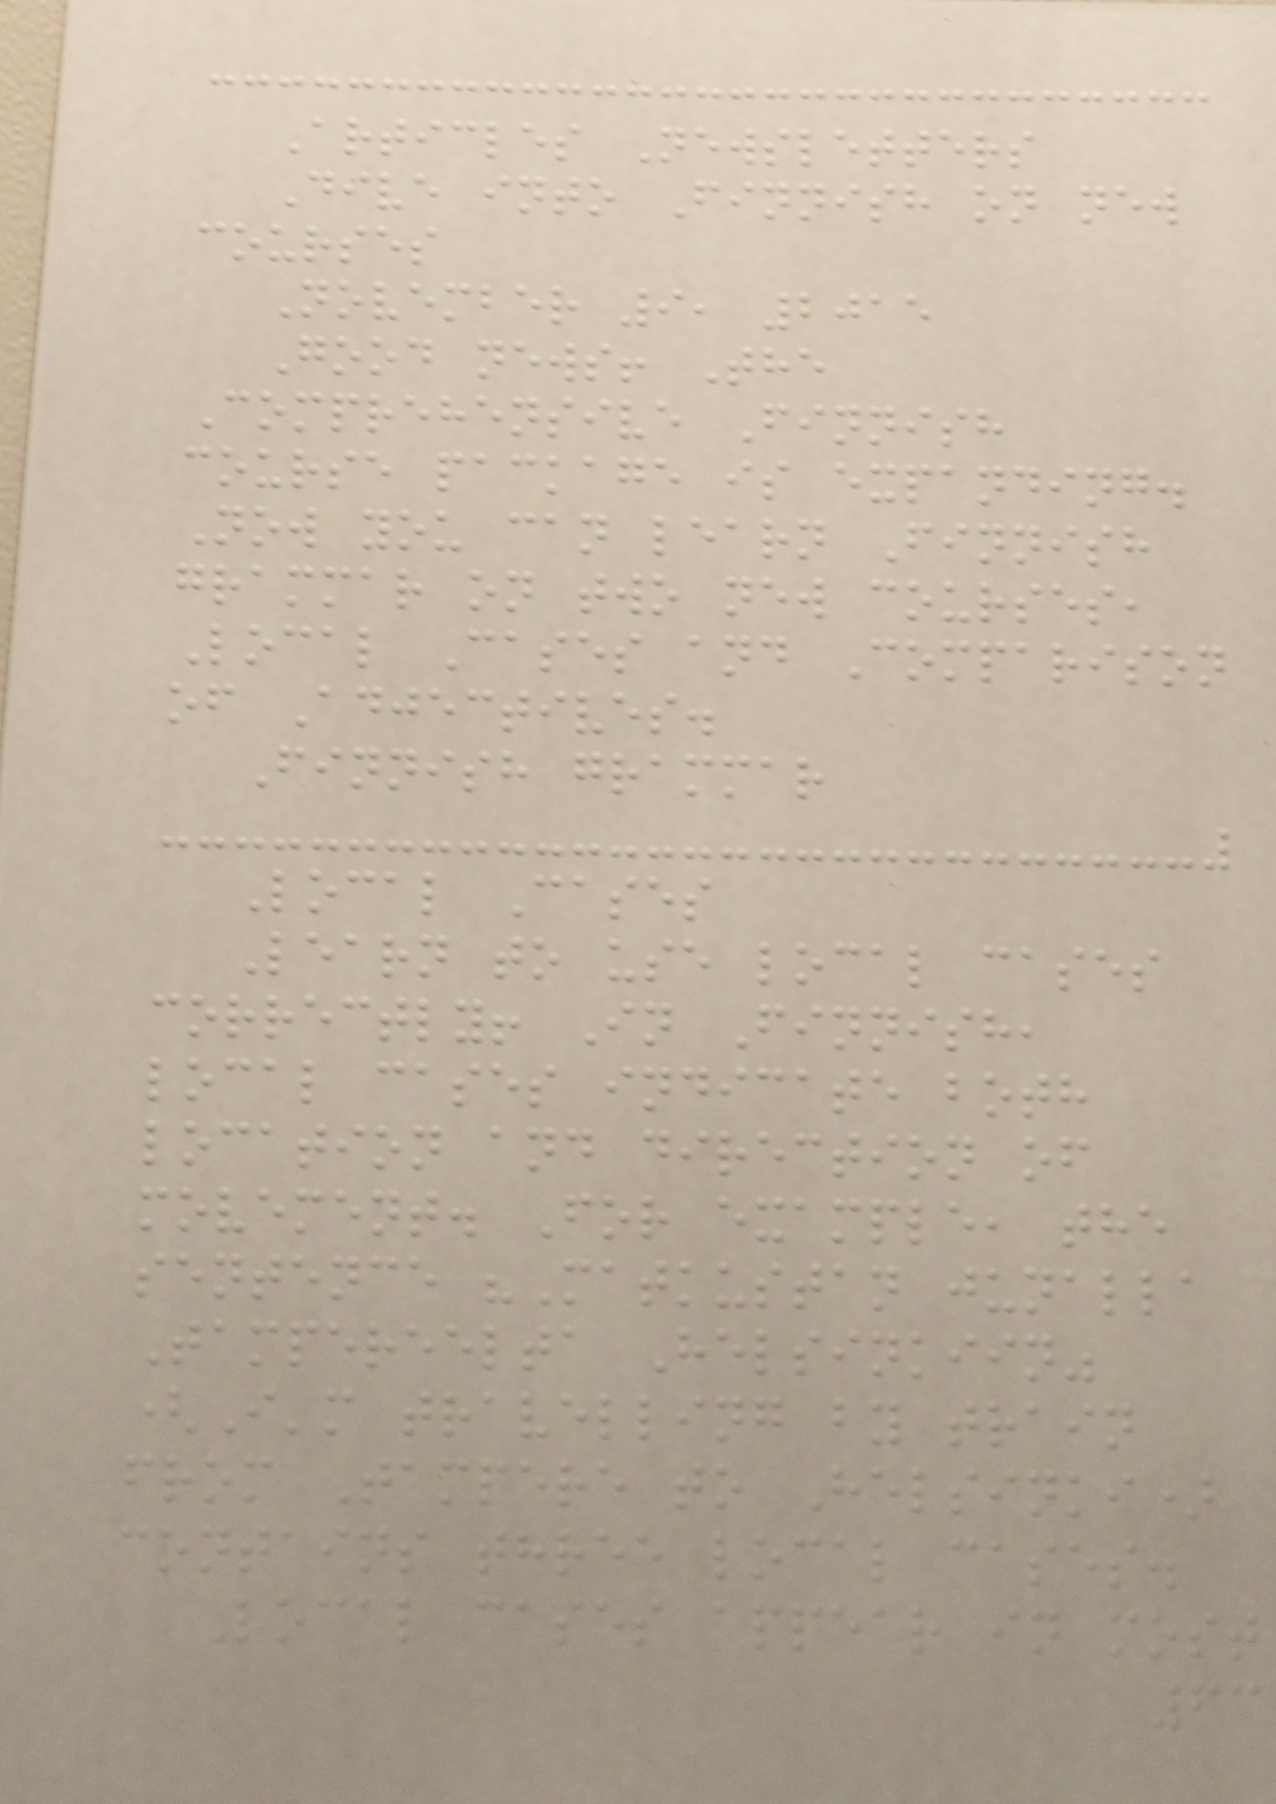Articles Newsletters
Dive into Finnish on new
courses
November 9, 2015
Good news! The
Comprehensive Finnish
course package is expanding.
Now you can learn Finnish
grammar on two new courses,
Local Cases and Comparison
of Adjectives.
Finnish grammar
Local Cases
Learn to use local cases
correctly! In Finnish,
local cases indicate both
location and direction of
movement. For example, the
sentence "Matkustan junalla
Tampereelta Helsinkiin"
(I'm travelling by train
from Tampere to Helsinki)
contains three local cases.
Local cases appear in most
63
